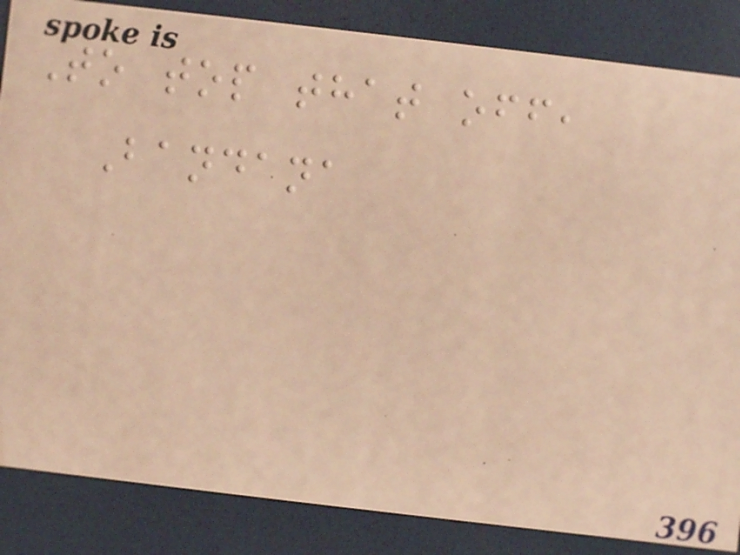To top that off,
Bandana
